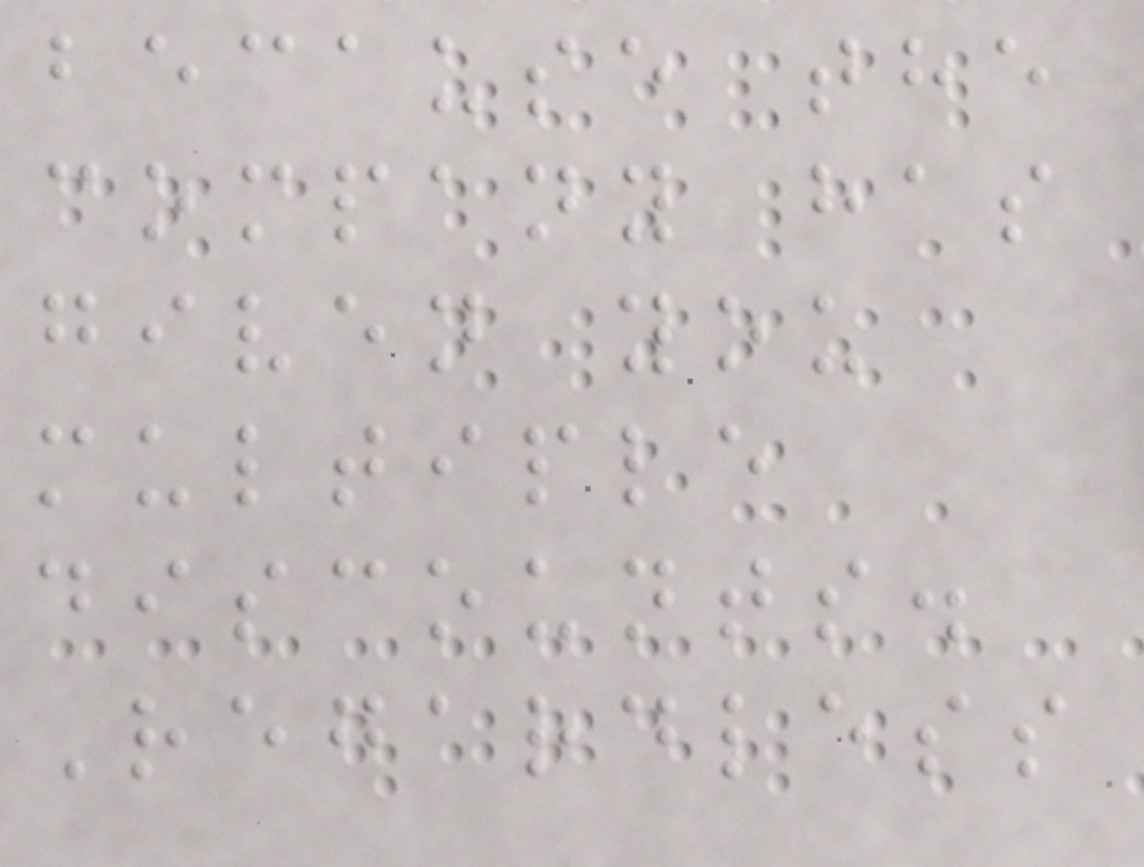because the
company has
given you
multiple
discounts.
Regardless
